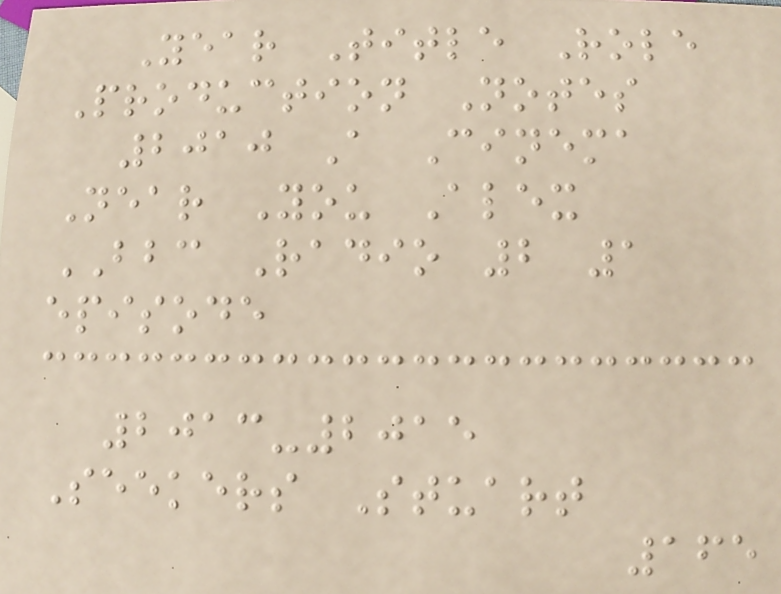Year Title Role
Production Notes
2010 A Cinema
Near You Alex
BBC Radio 2 1
episode
2013-2015
Seekers Stuart
165
